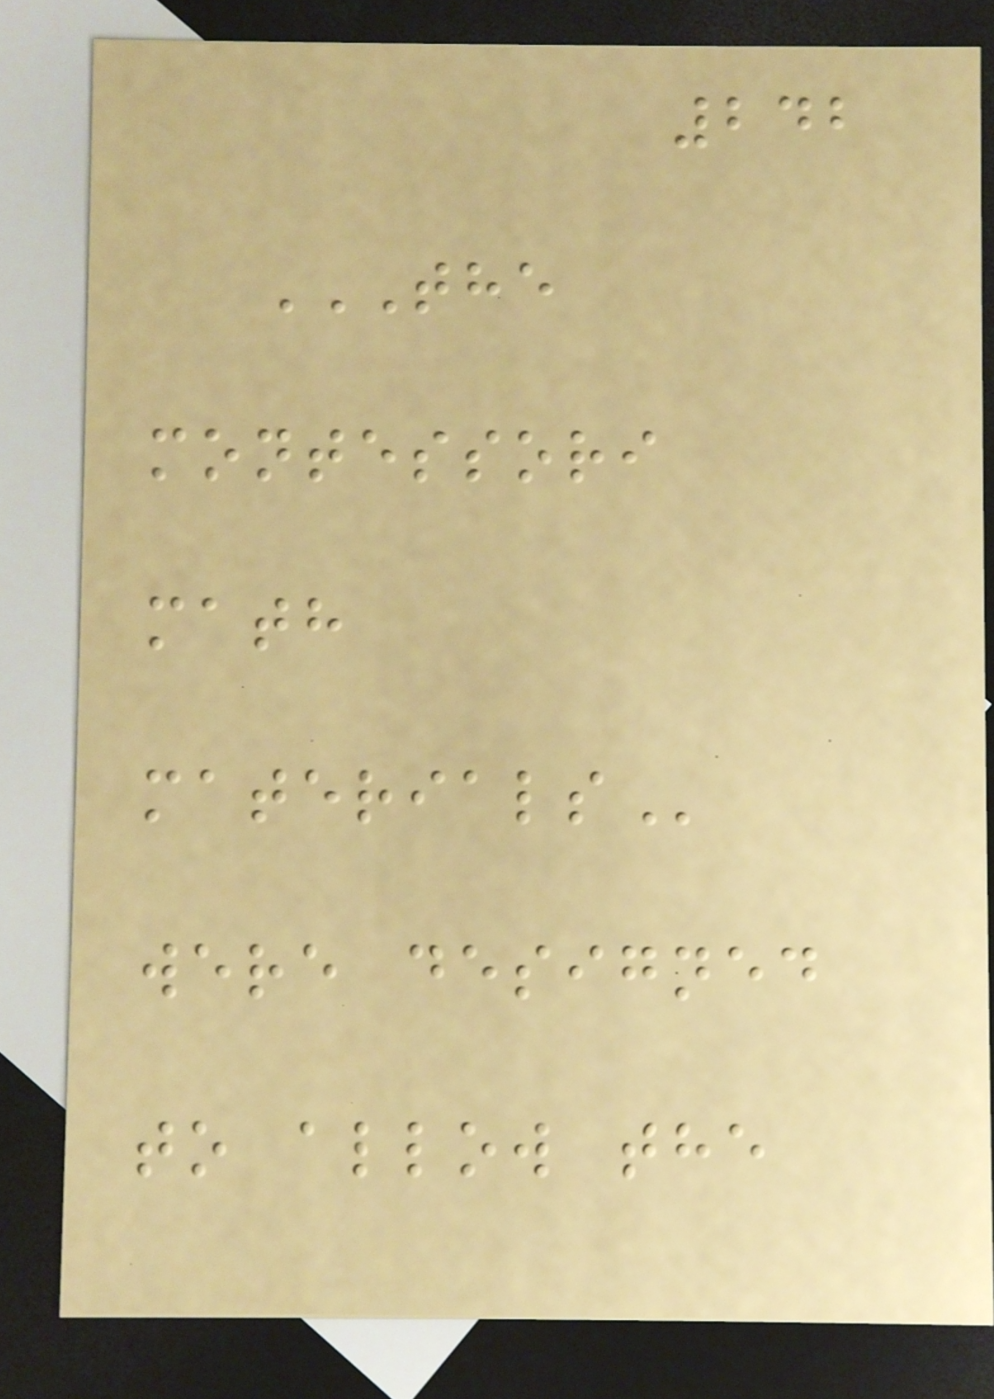242
THE
MONTESSORI
MATH
MATERIALS
were designed
to allow the
